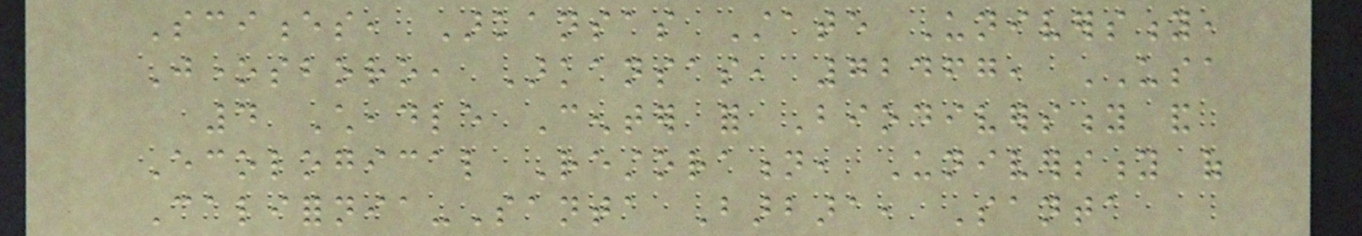Sciences, Arkansas State University,
Jonesboro, Arkansas, 72467, USA
4 Cheadle Center for Biodiversity and
Ecological Restoration, University of
California-Santa Barbara, Santa
